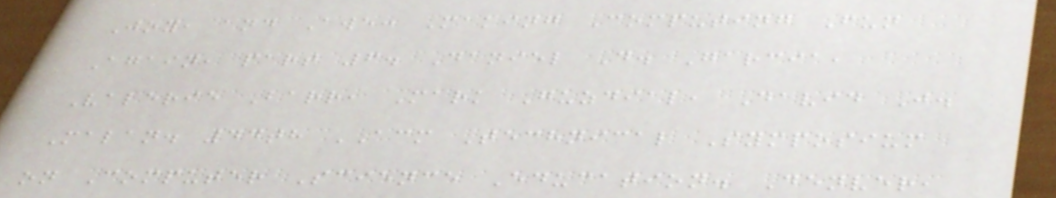Joy, and Awe: Making Computing Fun
Again, part 6. Daniel D. Garcia,
Valerie Barr, Mark Guzdial, David J.
Malan. 44th ACM Technical Symposium
on Computer Science Education. Denver,
